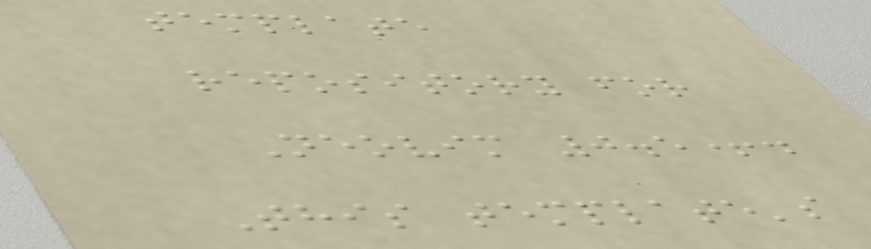template
repository for
Neovim 0.5+.
This template's
